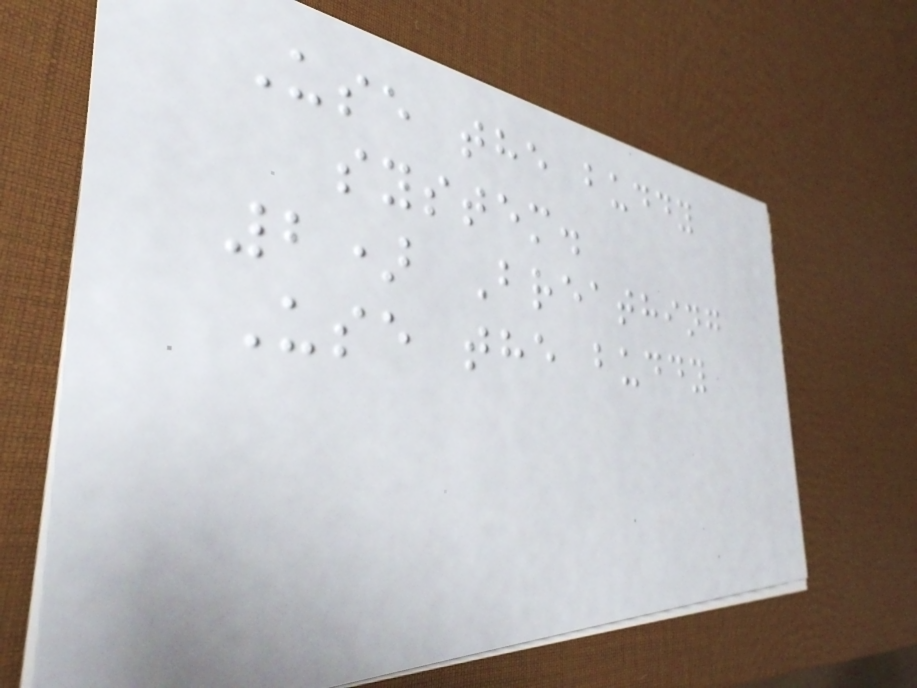Use the buddy
system.
2) Breathing
Use the buddy
